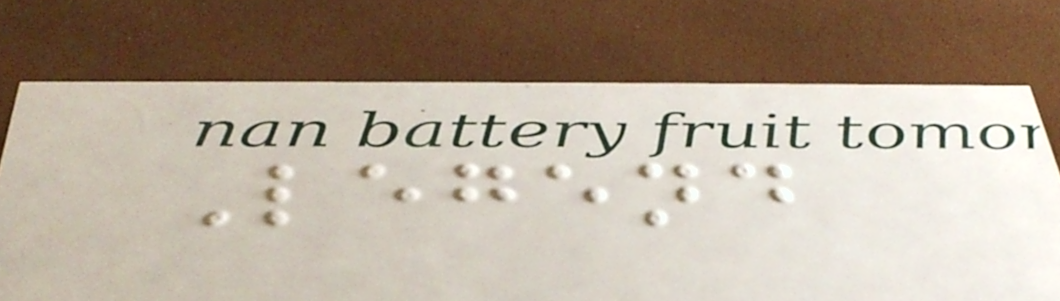Legend
